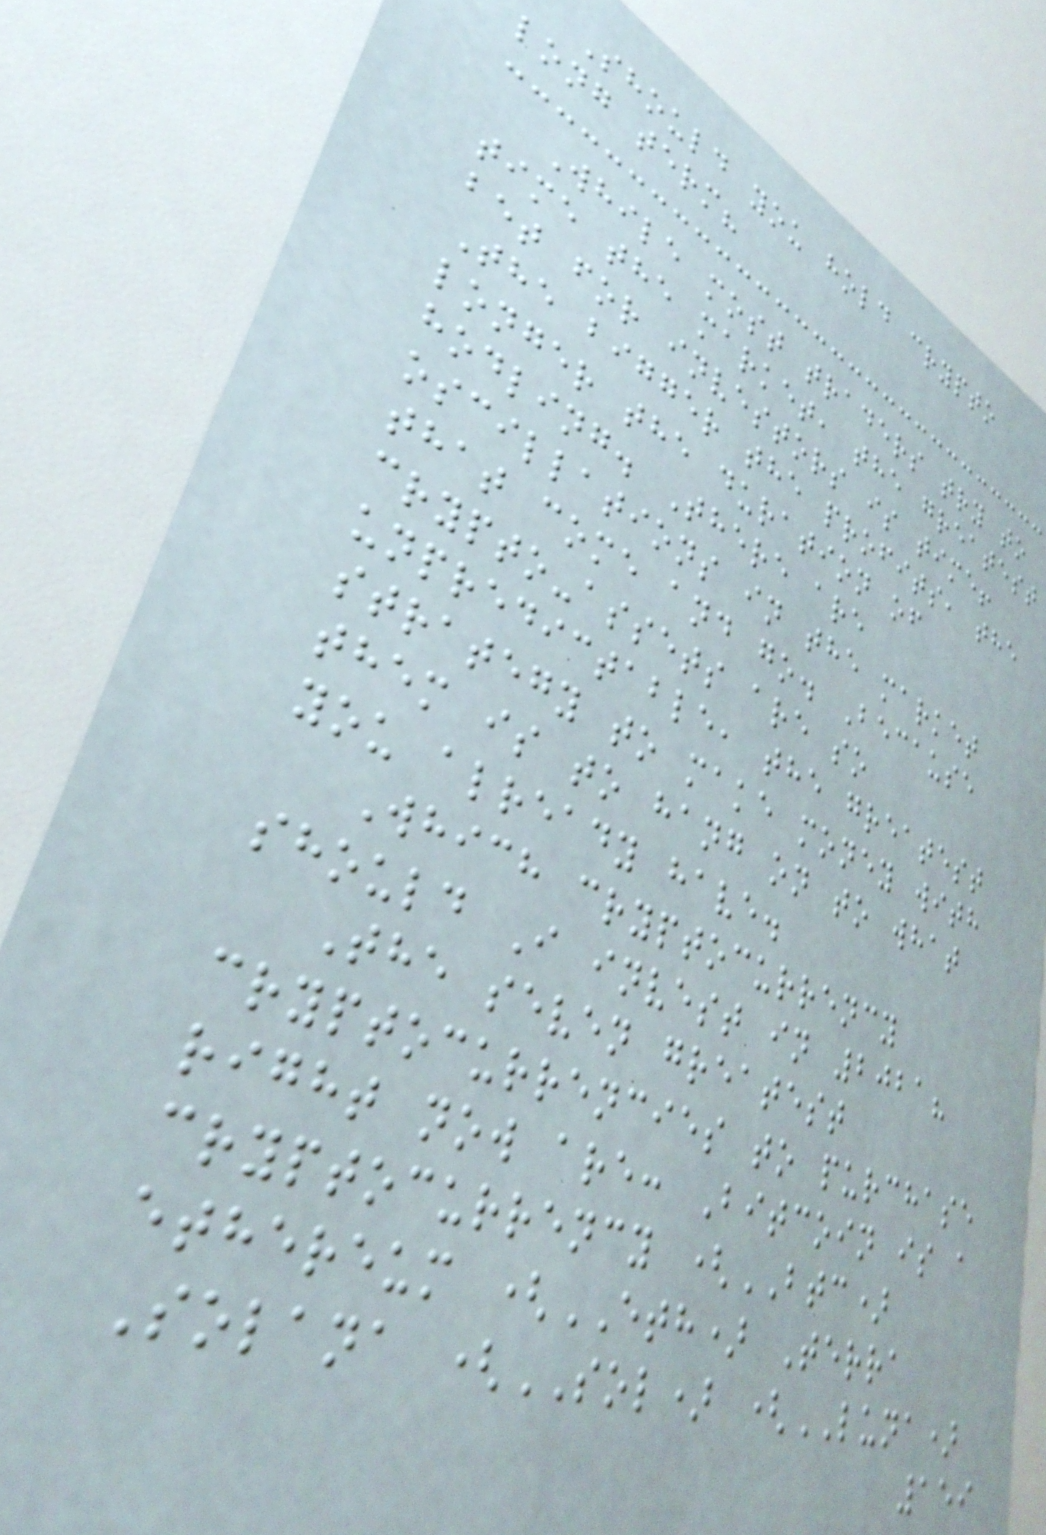Should you hold crypto
long term?
While most traders try to
time the market, the greatest
bet for investors is time!
The bigger the profits, the
longer the duration of
hodling. There are
oscillations in the market
that come and go. Because
crypto-assets are so
unpredictable, the greatest
strategy to make money with
them is to hang on to what
you already have.
Which cryptocurrency
should I invest in 2021?
The seven greatest
cryptocurrencies to purchase
right now are: Bitcoin is a
cryptocurrency (BTC)
ethereum (ETH) Terra
Solana (SOL) (LUNA)
159
